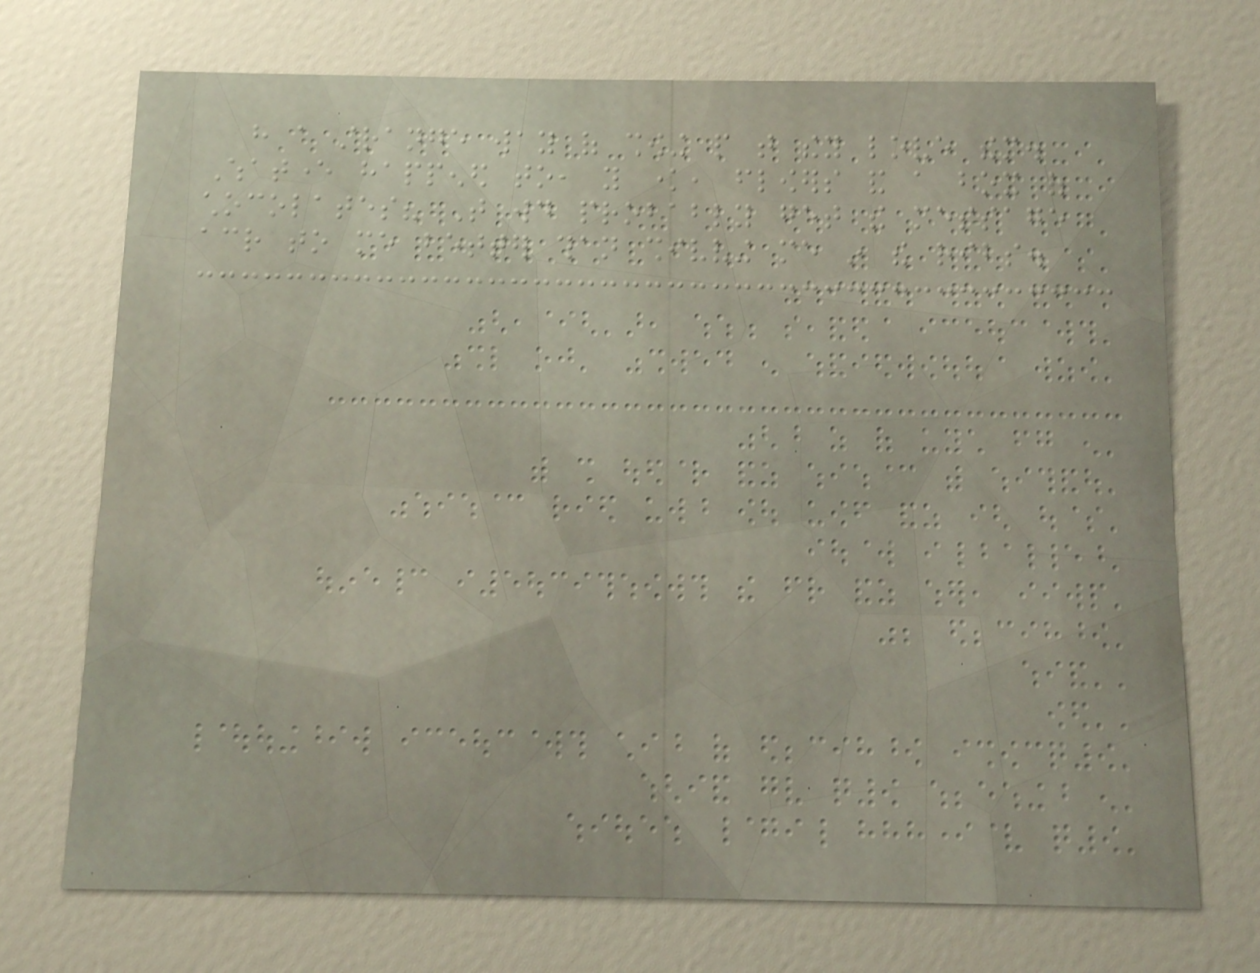have a strange way of showing people that they love them.
Whatever happened to, you know, flowers and a box of
chocolates? That would probably get the message
across to me better than shivving me in the ribs.
